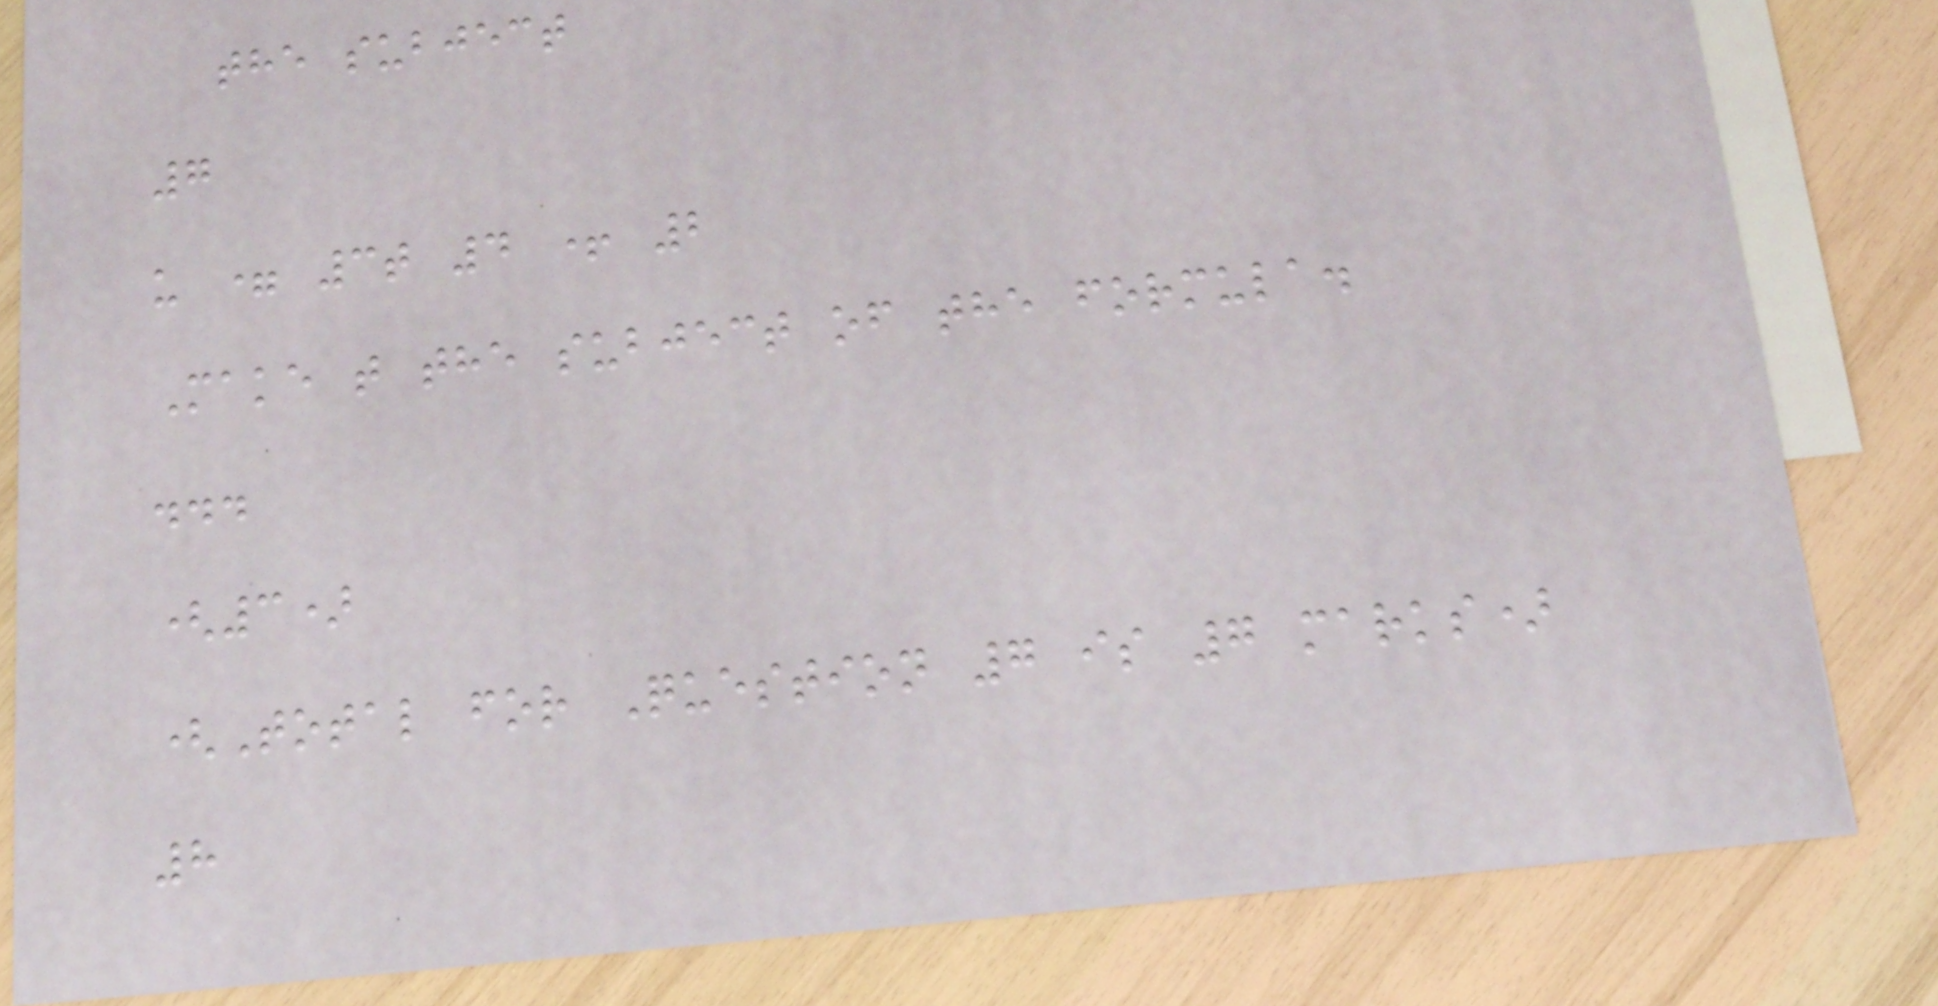the subject
7
u = 3t 4 + 2
Make t the subject of the formula.
...
(3)
(Total for Question 7 is 7 marks)
8
